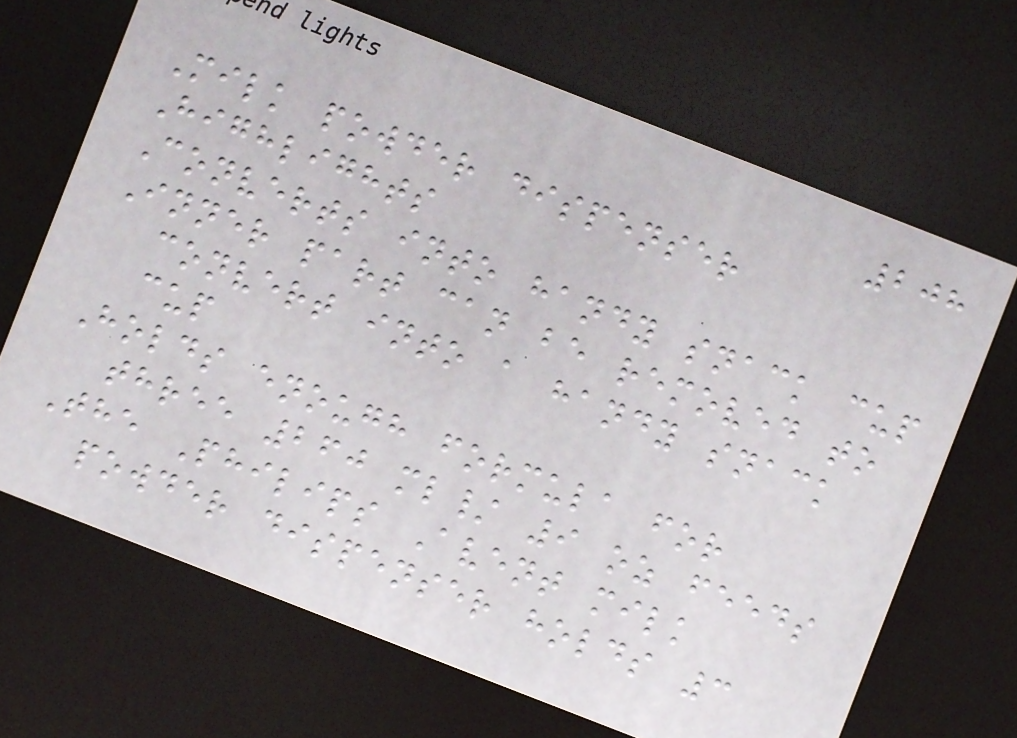208
Milk powder dispenser
Highlights
Converts into handy snack cup
Inner part can be removed to
convert into a handy snack
cup
Holds enough formula for
three 260 ml/ 9 oz feeds
The Philips Avent milk
powder dispenser holds 3
